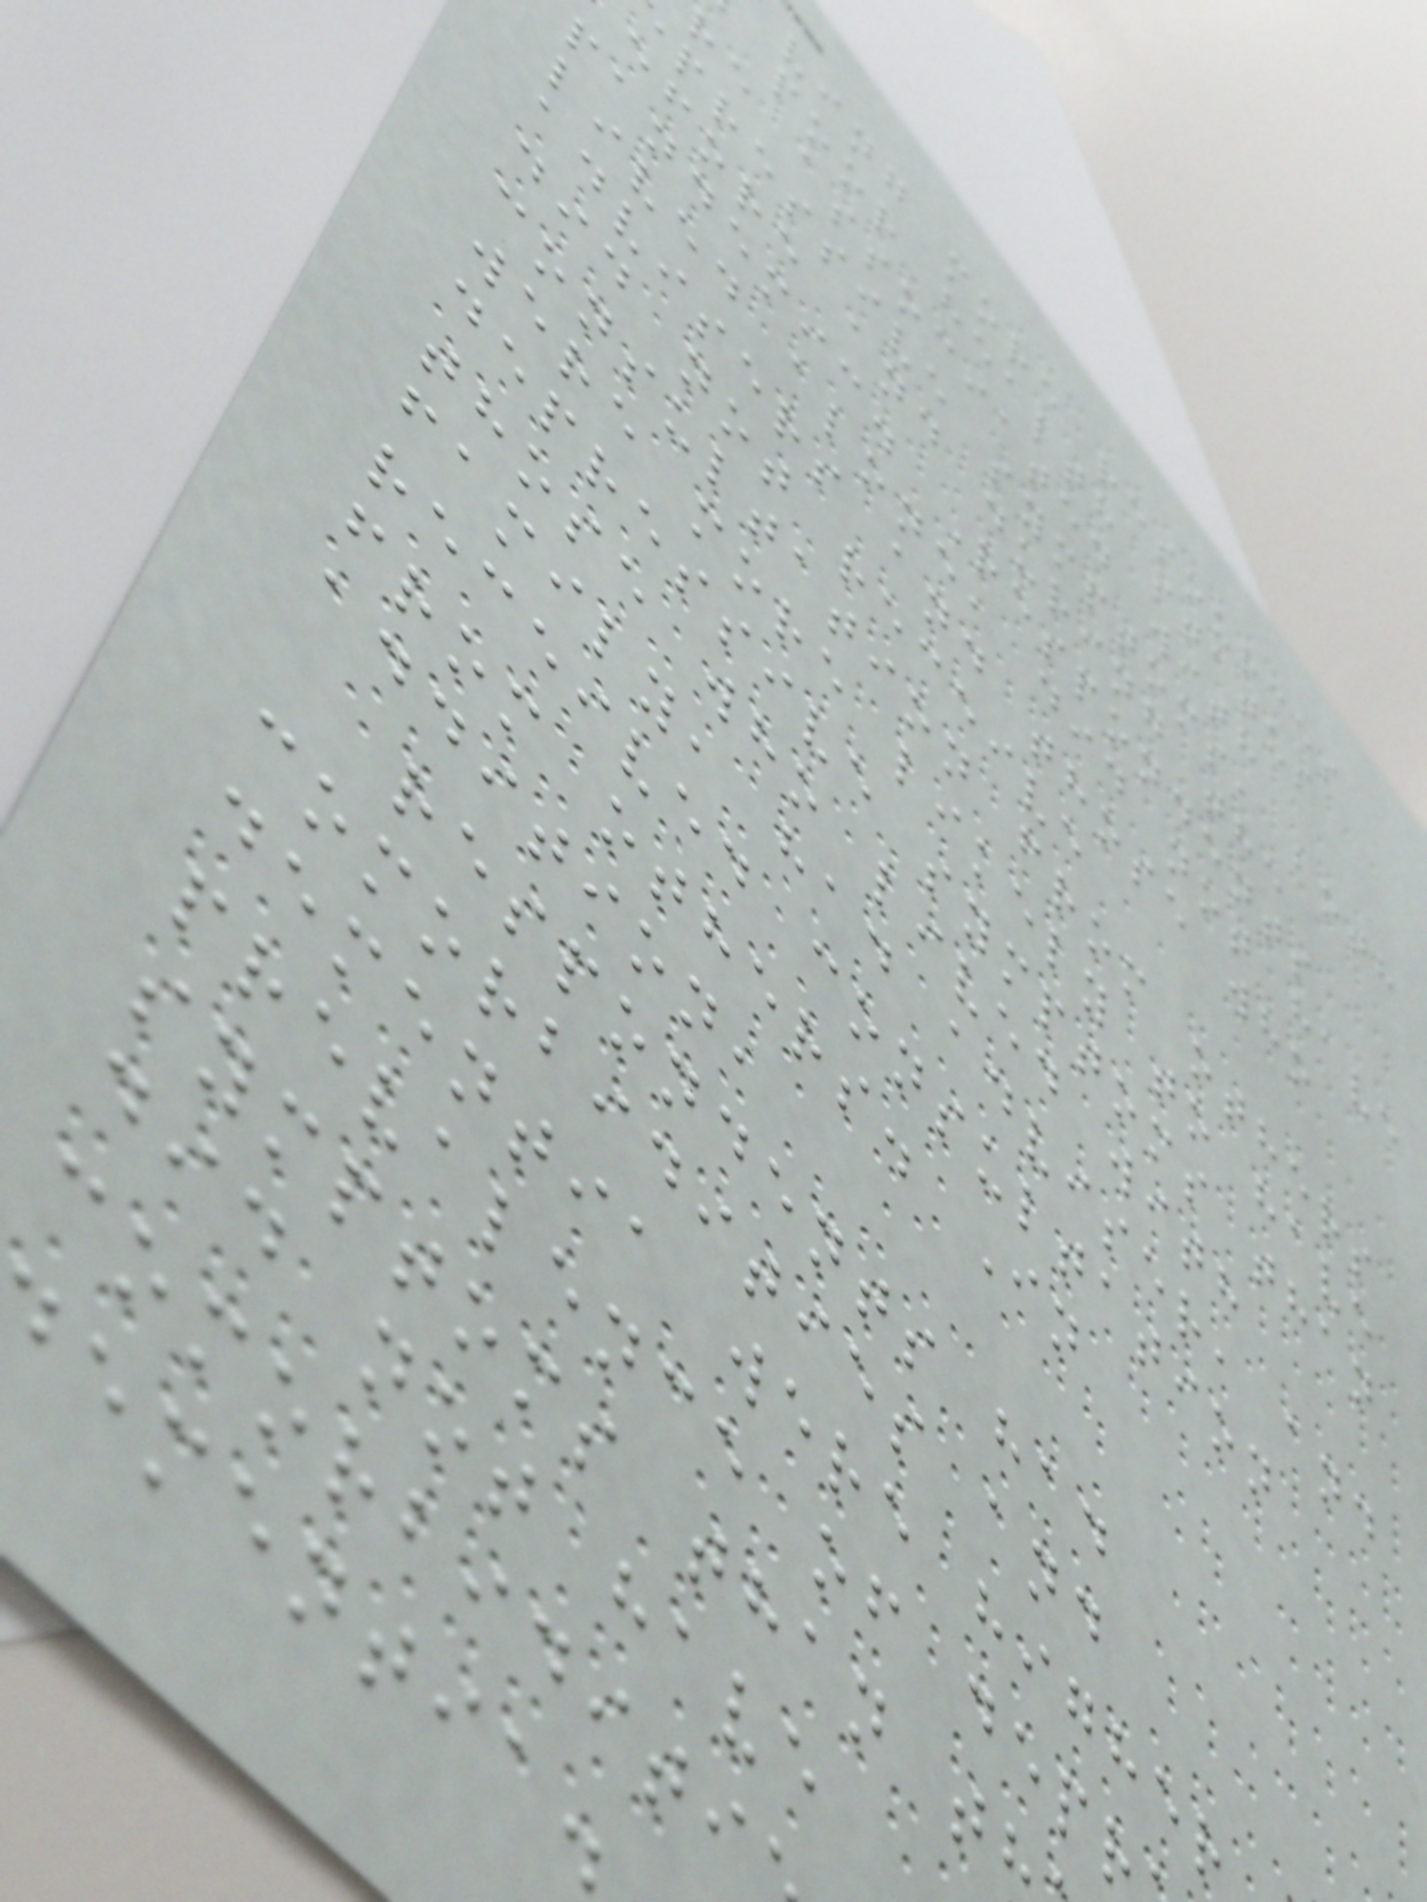ving more resources
poor health status
re associated with
pressive symptoms, both
efore and during the
pandemic. Respondents
lived alone, did not have
advisers and those who
did not receive
consultation from others
were more likely to have
depressive symptoms than
those who lived with
family, had adviser, and
received consultation
from others. In
addition,
respondents had
comorbidities and
dementia were higher
prevalence of depr
symptoms than t
did not have
comorbiditi
ementia.
